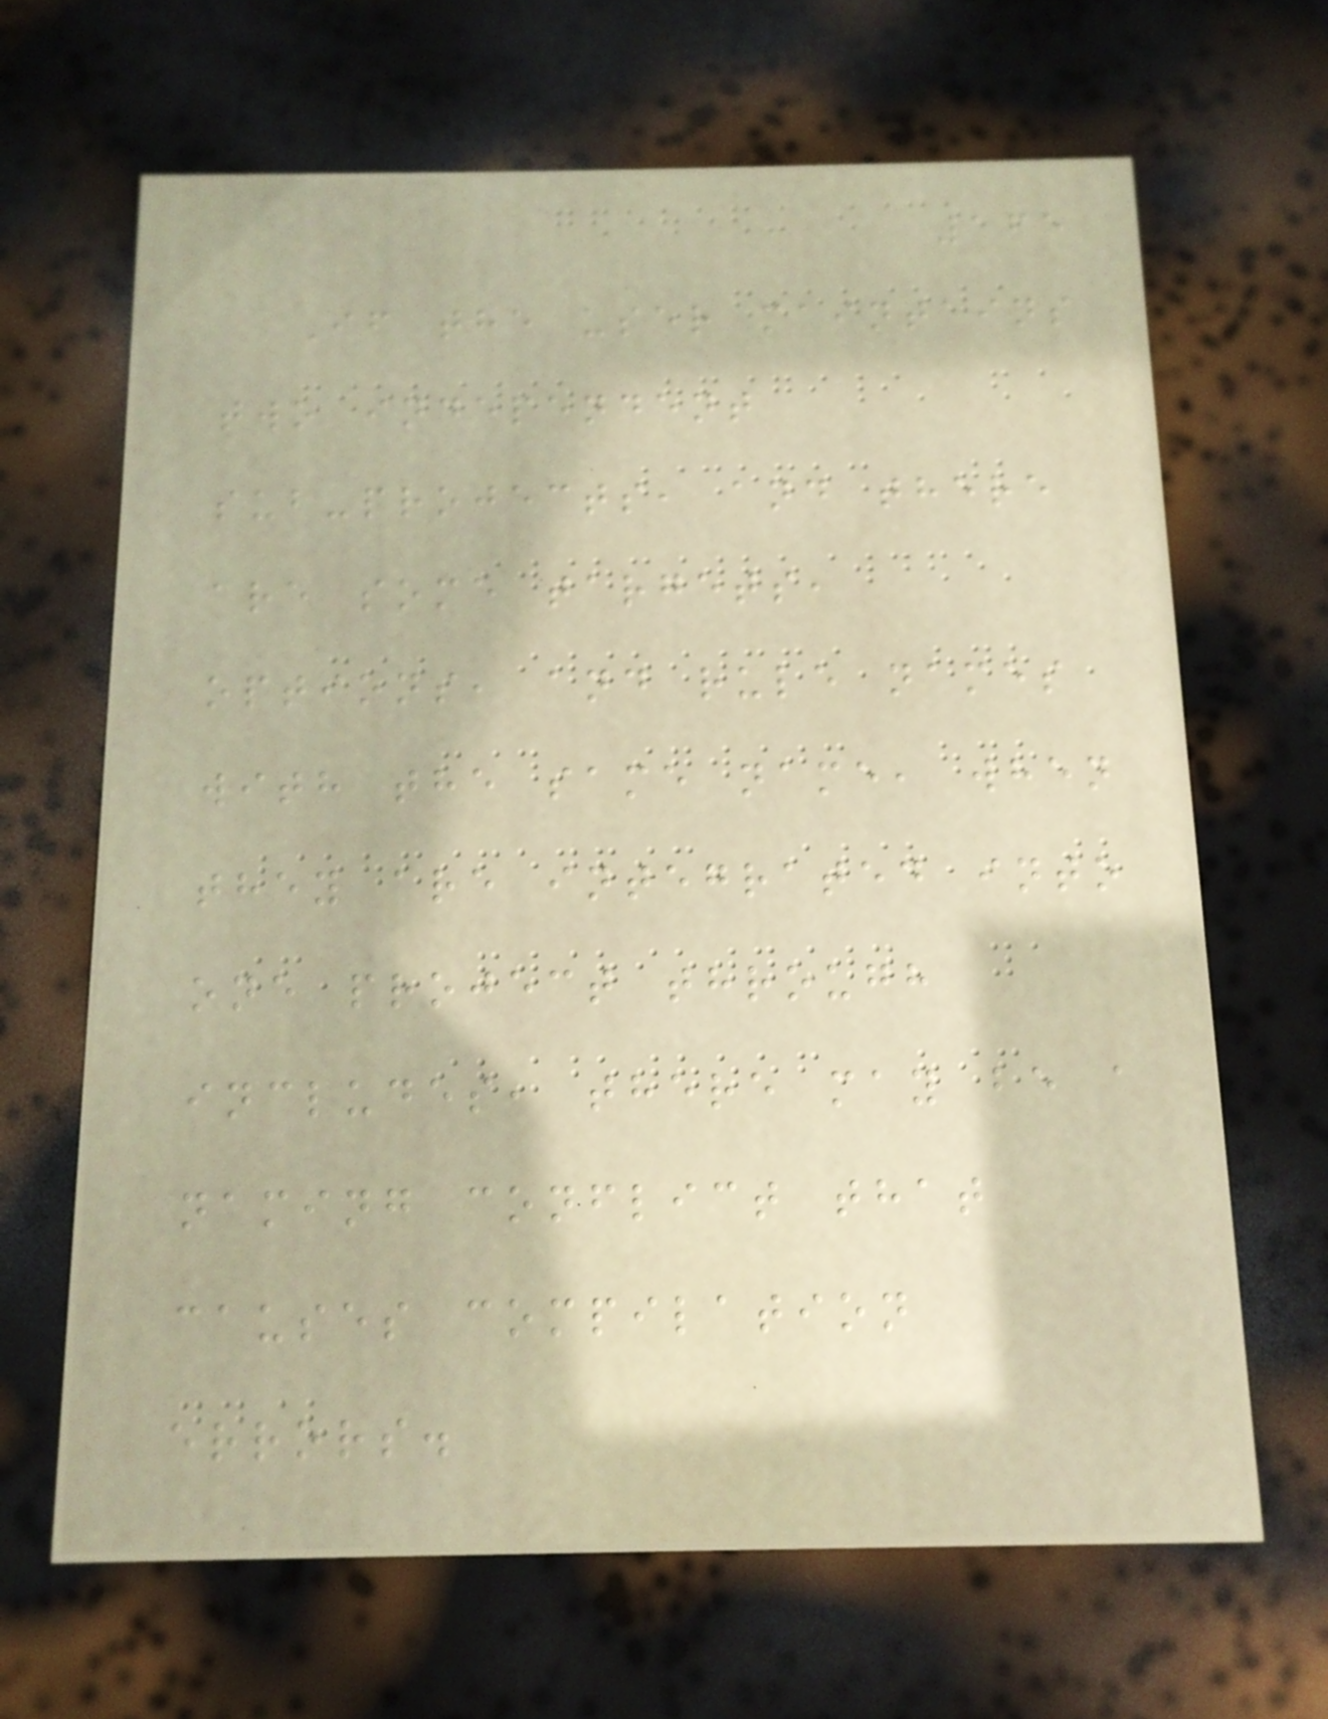165
If the user maintains
two independent
sub-projects, and there
are some targets,
options, and rule names
with the same name, when
they are integrated into
one project through
includes, there may be a
naming conflict that
causes compilation
errors.
